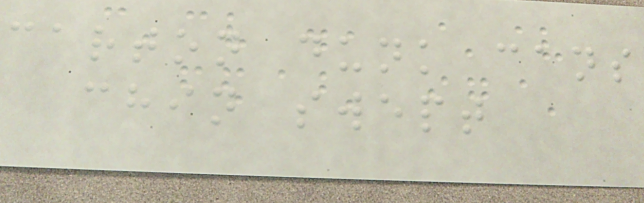carton dunk cans
chin swept
